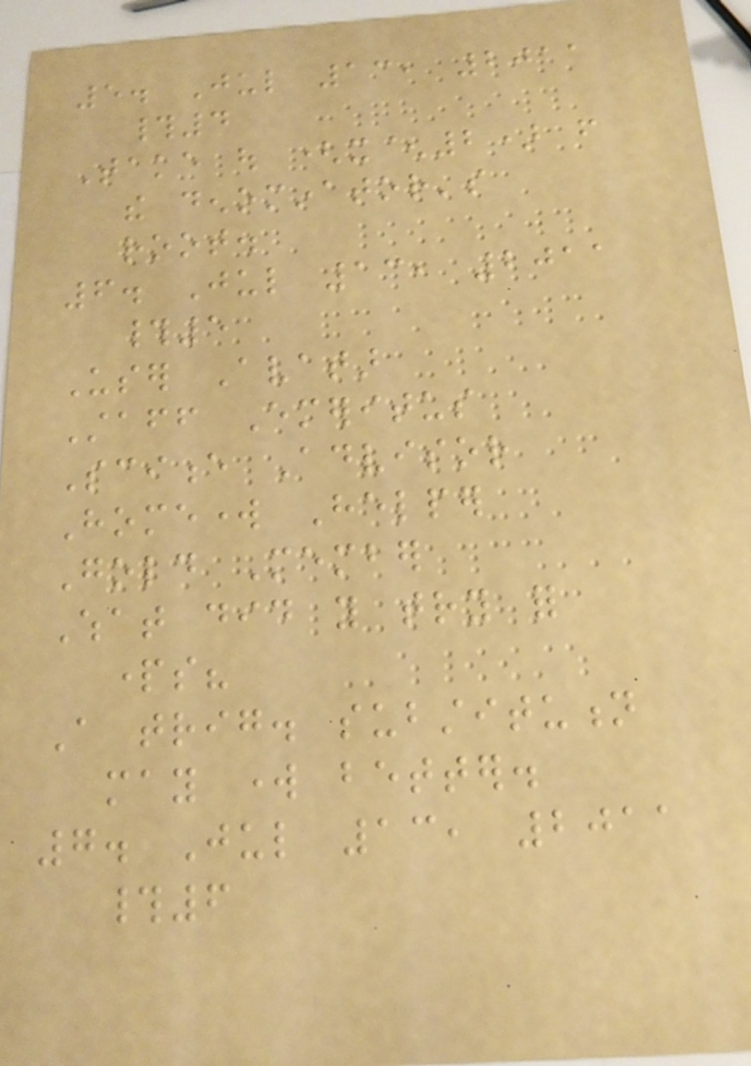5. Jul 13, 2011
#4
Take out (x^2) from
the denominator's
root.
6. Jul 13, 2011
#5
User Avatar
Staff Emeritus
Science Advisor
Homework Helper
Gold Member
What did you try for
parts?
A trig. substitution
may work better.
7. Jul 13, 2011
#6
